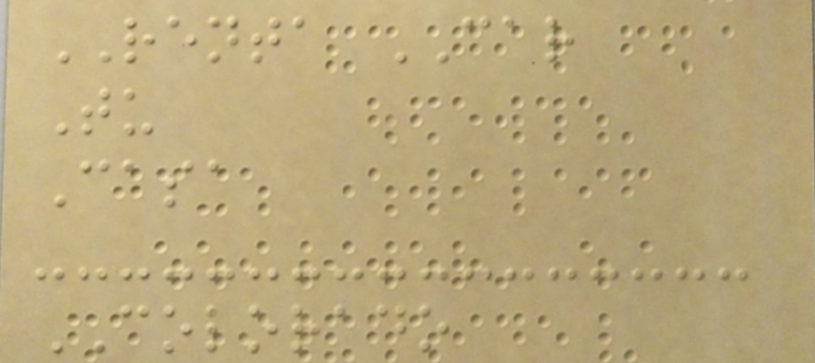RENTA CAR
Tu
Casa
COLORADO
